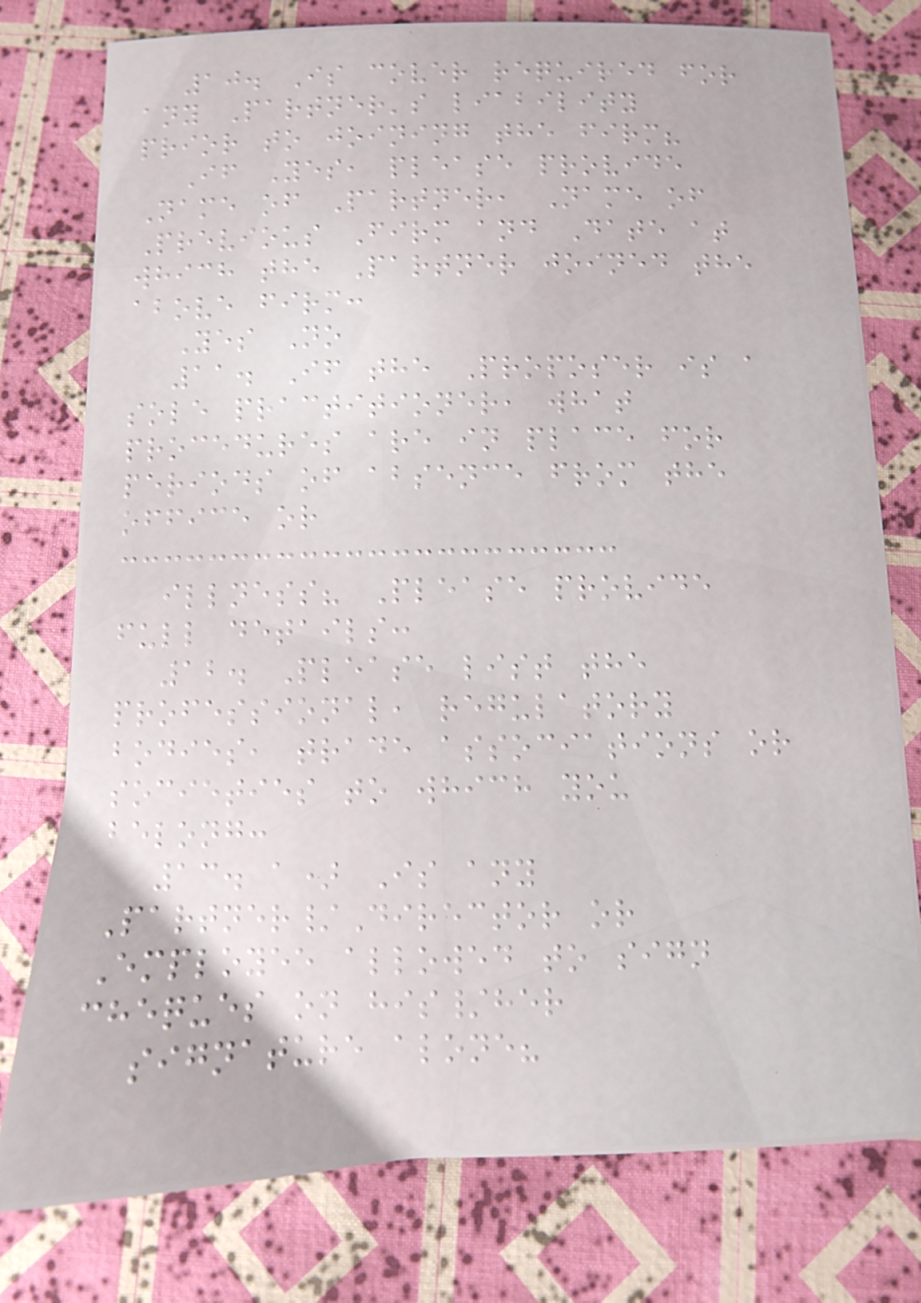10. Is cover required for
any Partner's liability
prior to joining the firm?
If Yes, please provide
Name of Partner, Name of
Previous Firm and Date at
which the Partner joined the
above firm:
Yes No
11. If the Proposer is a
sole practitioner, what
procedures are in place for
periods of absence from the
office or
illness? Please provide
full details:
12. Please list the
professional, regulatory
bodies, trade associations or
societies to which you
belong:
13. a) Is any
Partner/Director or
Employee allowed to sign
cheques on his/her
signature alone?
